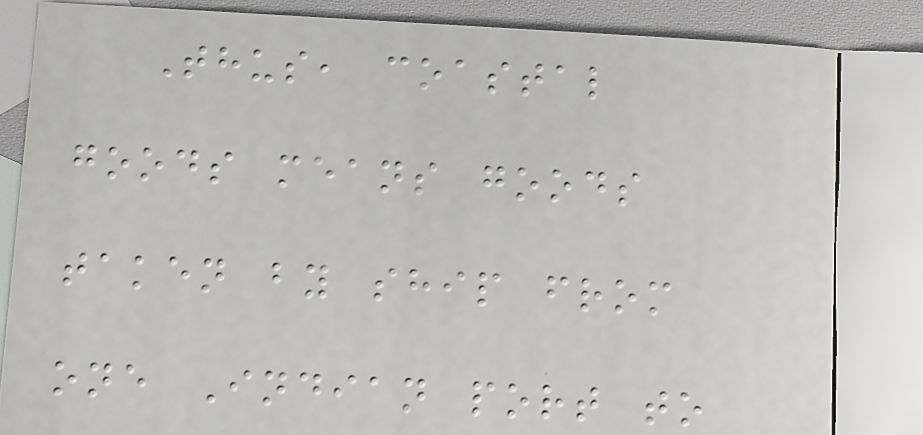Thus, coastal
goods means goods
taken by ship from
one Indian port to
